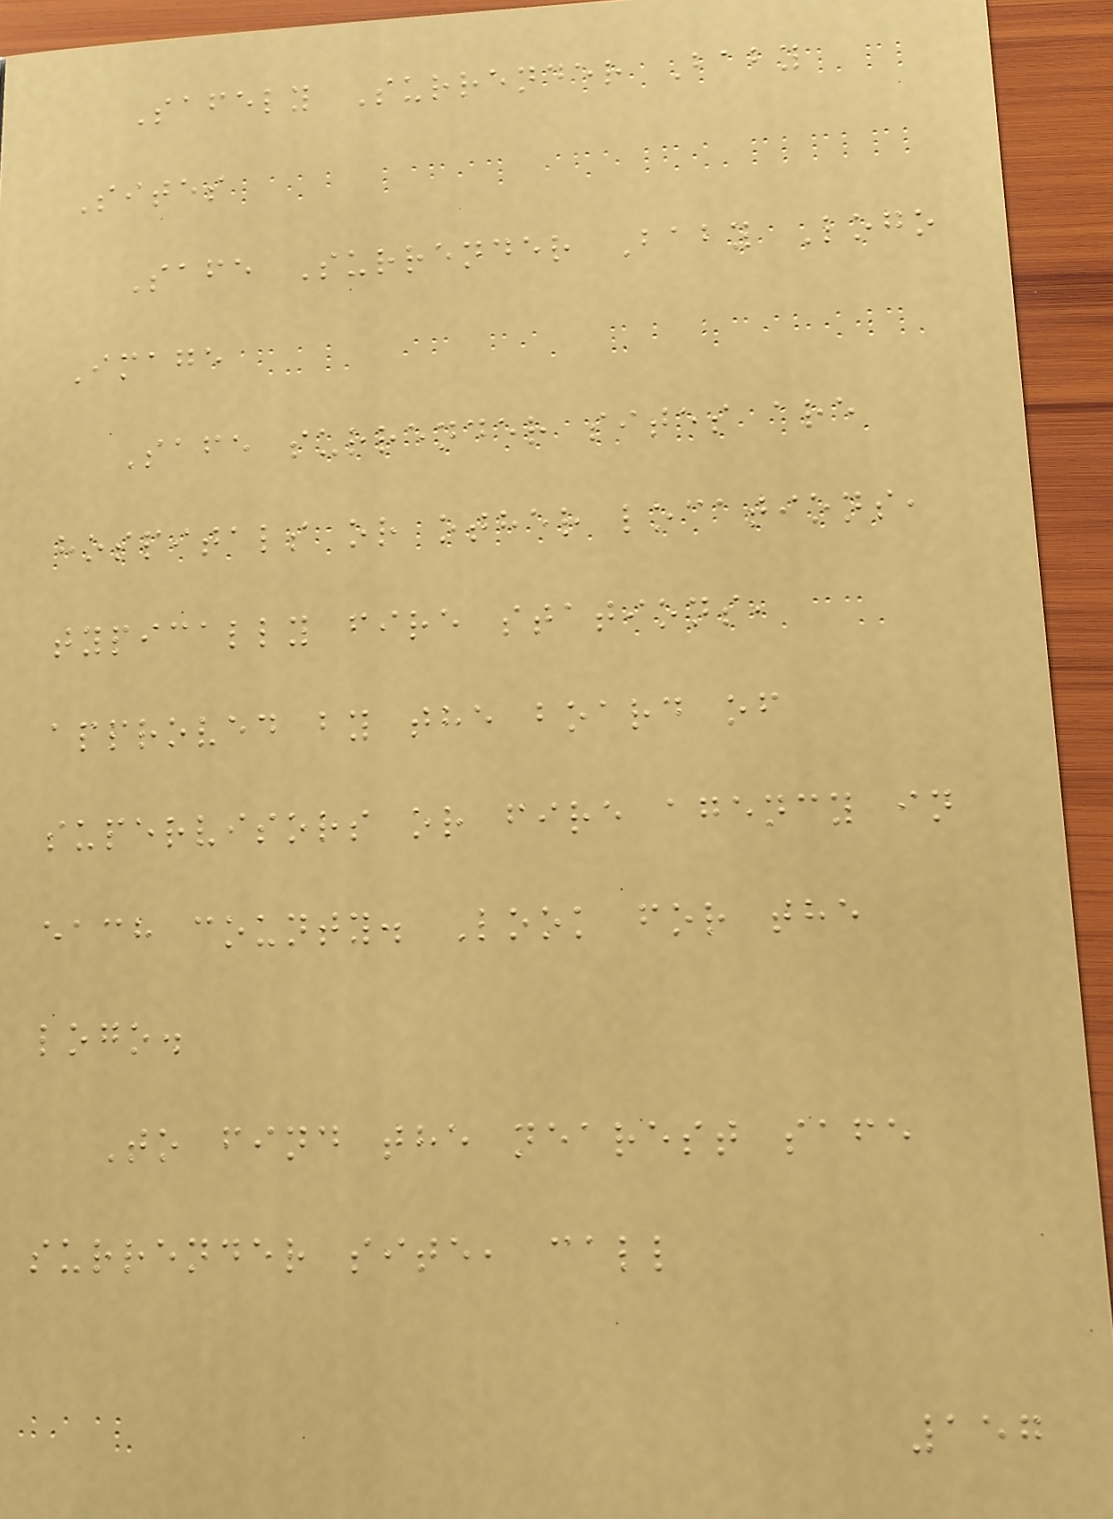Safely Surrender Baby
Sites
Safe Surrender Baby Logo
Image
Safe surrender sites are
hospitals or other locations,
typically fire stations,
approved by the board of
supervisors or fire agency in
each county. Look for the
logo.
To find the nearest safe
surrender site, call
157
